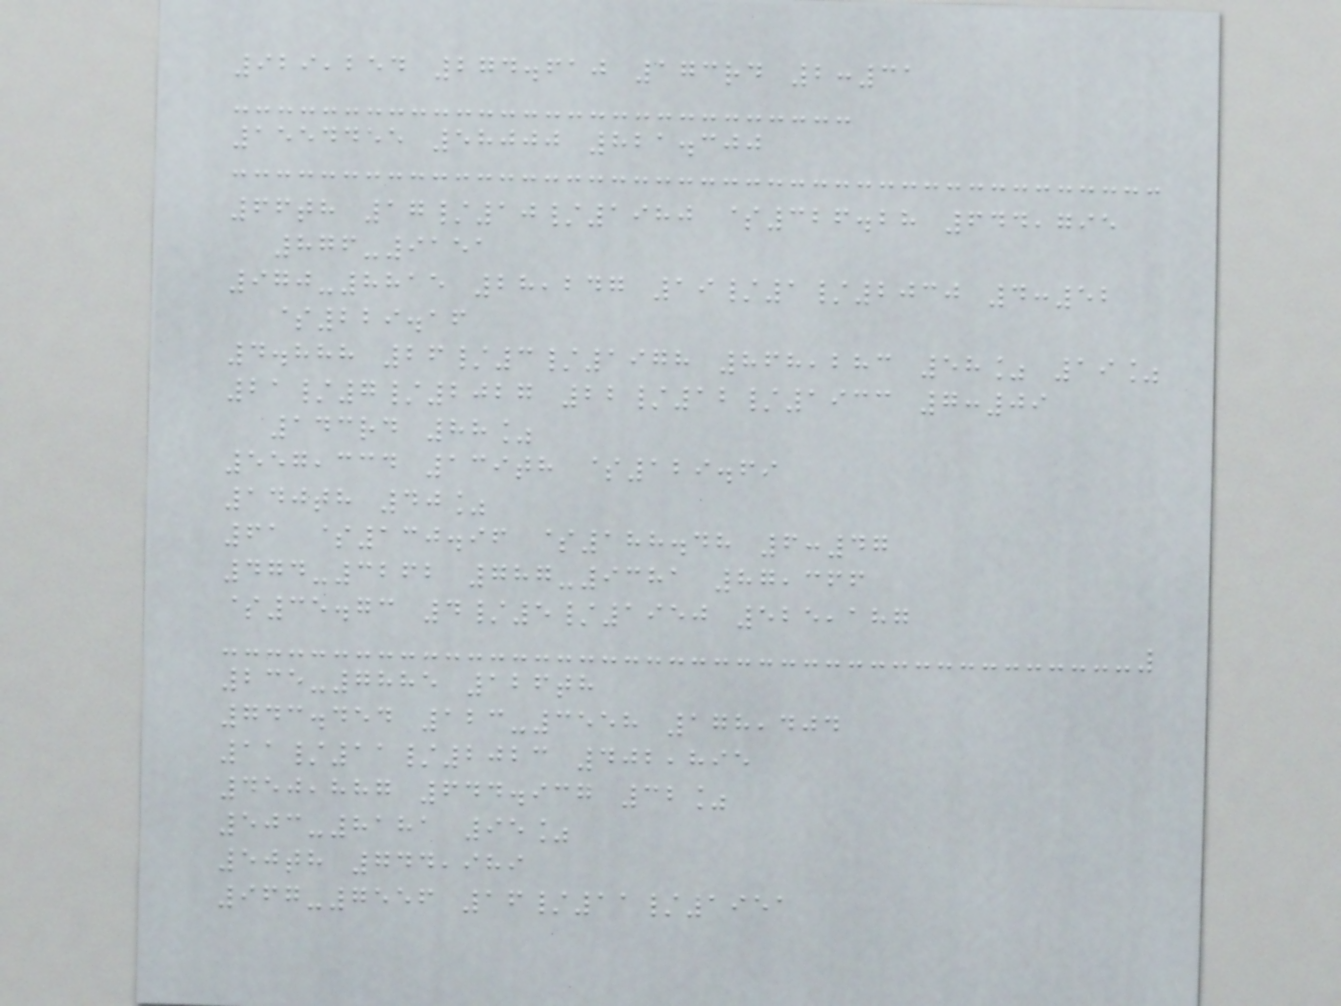929,254 274.610 173rd 2:31
1554455 58000 821.300
66th 17/10/1980 $326.28 644,795
876-9151
970-8815 28,247 19/1/2030 4:52
$229.16
4.888 26/3/1978 868,283 58% 19%
21/7/2027 22/12/1933 7:09
143rd 88%
557,334 139th $129.69
140th 40%
61 $130.96 $188.48 6:47
474-3262 787-9381 87,366
$35.73 4/5/1950 525,187
235-7885 126th
743.454 123-3558 178,404
11/11/2023 402,895
450,887 644.937 32%
503-8181 95%
50th 744,989
967-7556 16/11/1951
